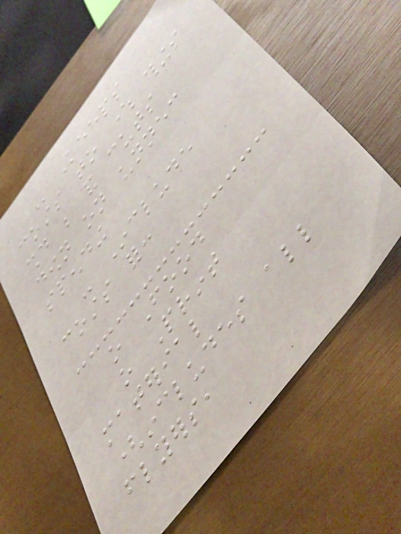- Keeps
costs to where things
should be and cuts
down on unnecessary
spending
- Include
costs for:
o Food
o Print
material
(includes all
flyers,
